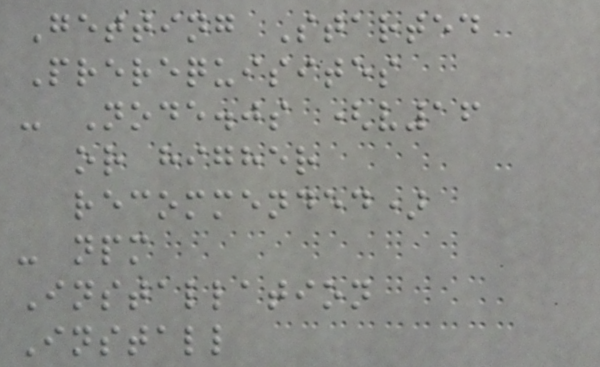Getting Started
Prerequisites
- Node.js (v16
or higher
recommended)
- npm
Installation
Install
